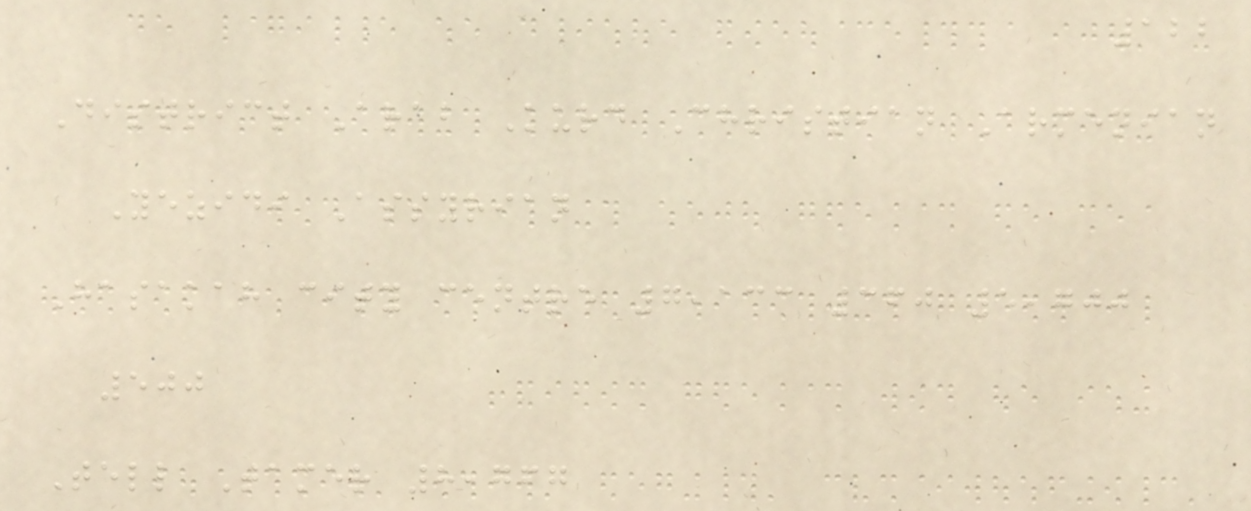122
District Arab Kurd Christian Armenian
Yezidi Assyrian
Hasakah city centre 7,133 360 5,700
500
Tell Tamer 8,767
